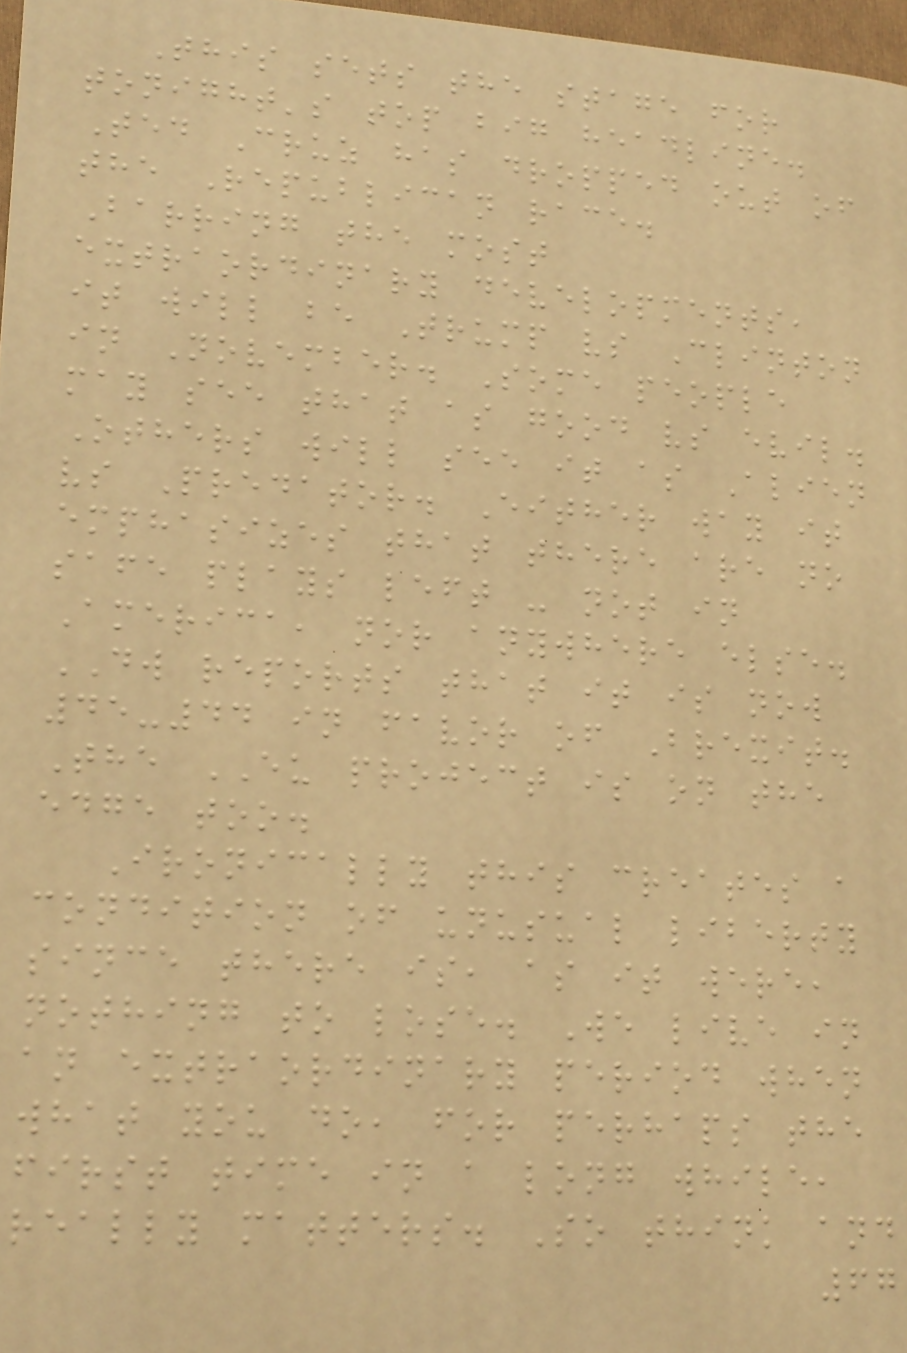This sets the stage for
tonight's top big headline.
Ted Cruz has dropped out of
the Republican race.
Barring the most
extraordinary developments,
it will be Trump vs Clinton
in November. Some people
may see that as good vs evil.
Others will see it as Alien
vs Predator. Either way it
emphasizes that there are no
safe plays left - not in
America, nor anywhere else.
DW reports that it is now
45-44 in favor of Brexit.
The EU project is on the
edge too.
Ironically this creates a
condition of unusual liberty
since there is, as it were,
nothing to lose. We live in
an extraordinary period when
what you do, for perhaps the
first time in a long while,
really matters. So think and
67
